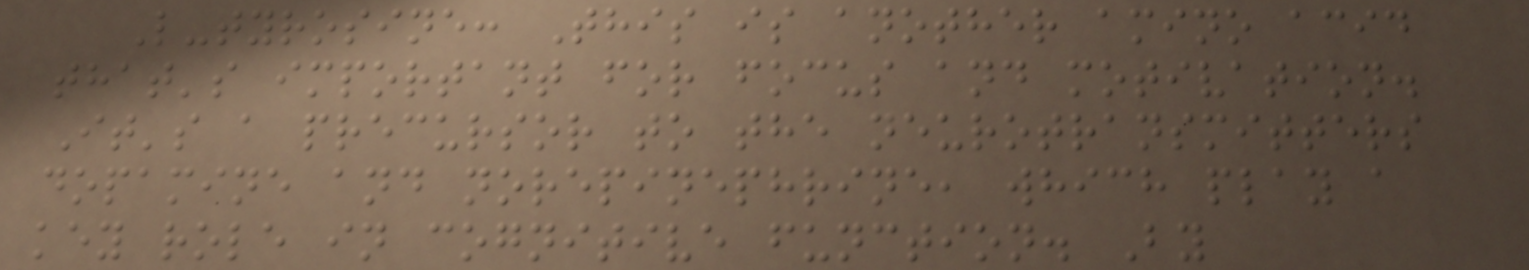L-tyrosine: This is another amino acid
that's important for focus and motivation.
It's a precursor to the neurotransmitters
dopamine and norepinephrine, which play a
key role in cognitive function. By
